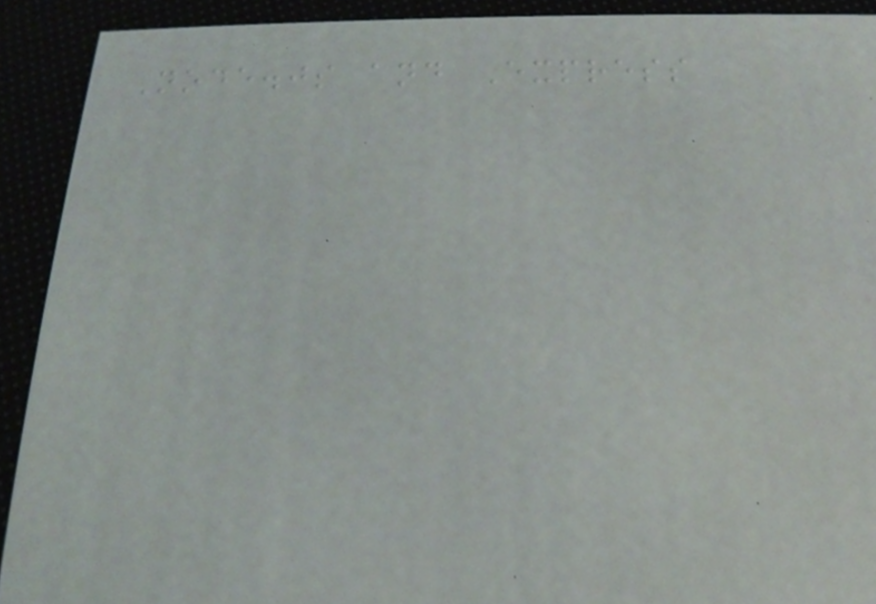Node.js and Express
